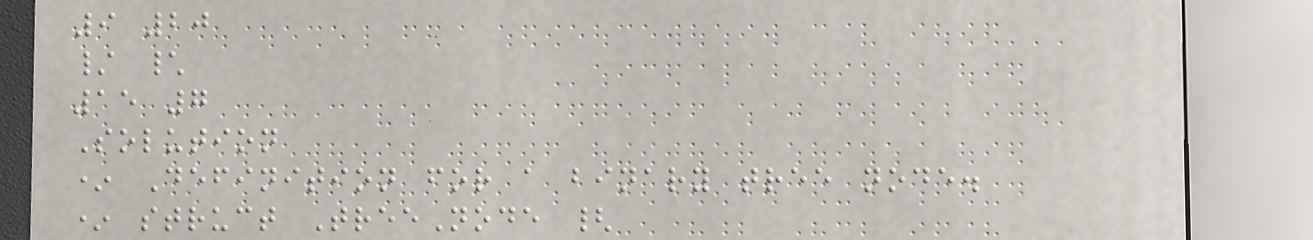9 20
/ \
15 7
Solution
* Definition for a binary tree node.
* struct TreeNode {
